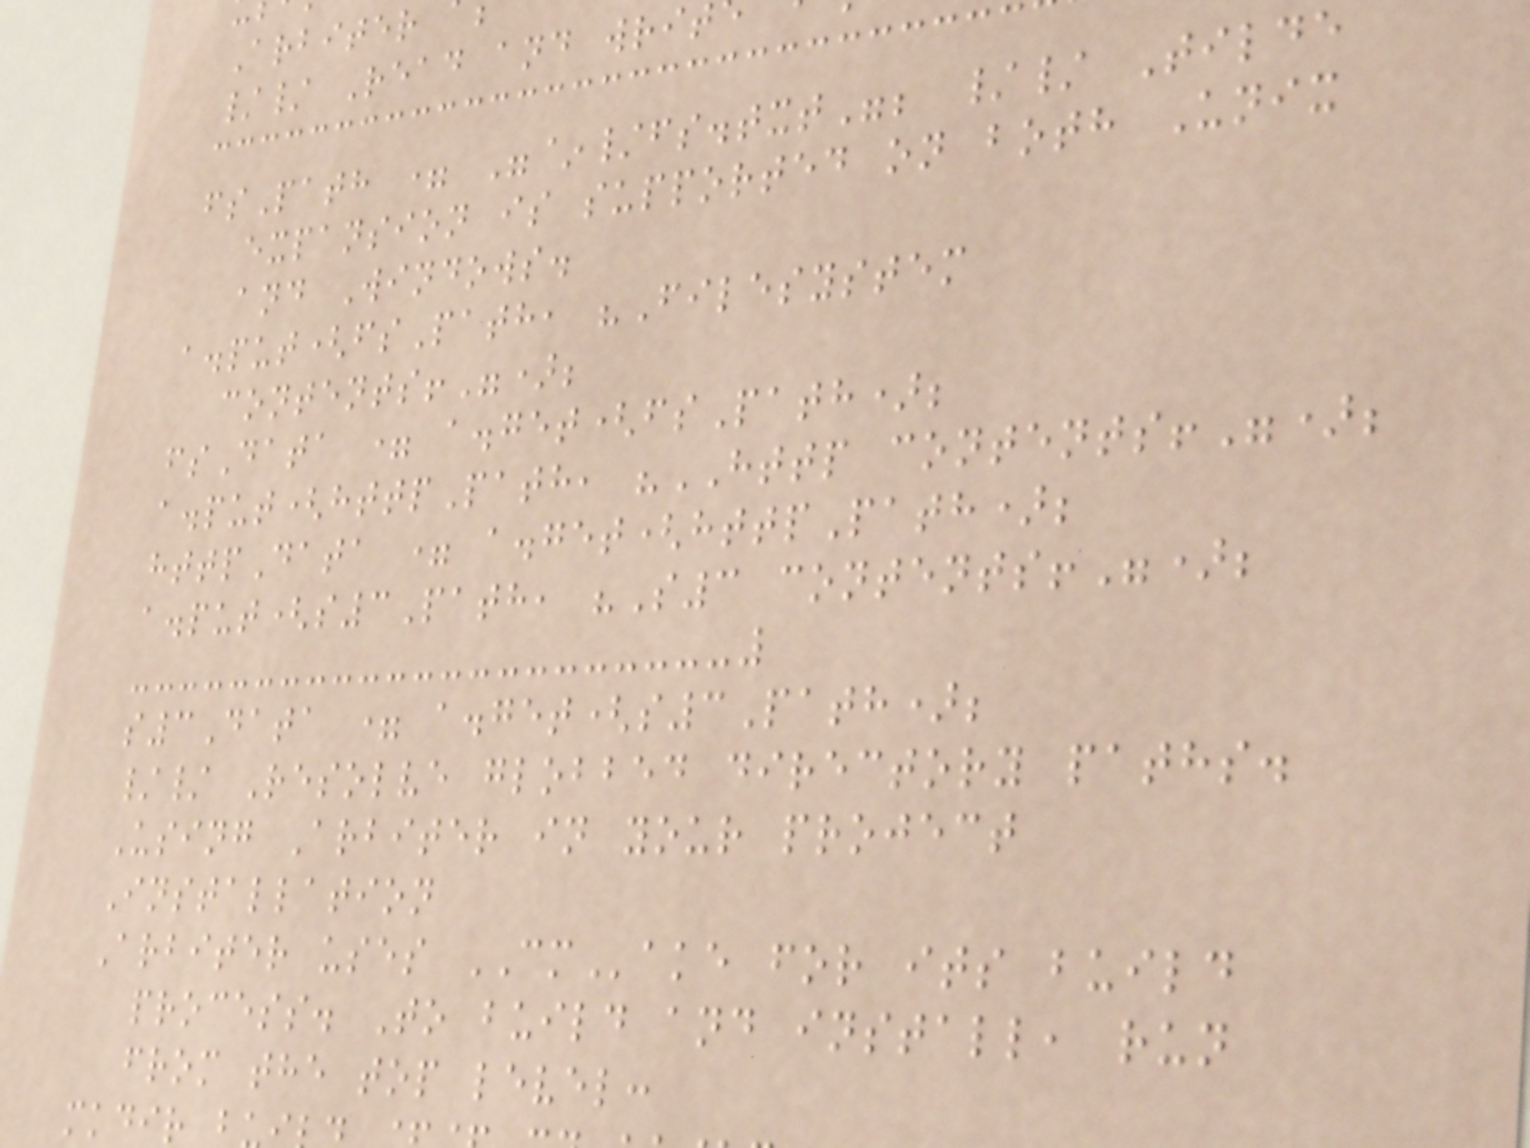Arbiter
// Read and writ
fsPath = "~/fs.txt"; // Tilde
expansion is supported on both Unix
and Windows.
a.put(fsPath, "Filesystem
contents!");
fsData = a.get(fsPath);
a.put(httpPath, "HTTP contents!");
httpData = a.get(httpPath);
a.put(s3Path, "S3 contents!");
s3Data = a.get(s3Path);
// Resolve globbed directory paths.
Using Arbiter in your project
Installation
Arbiter uses CMake for its build
process. To build and install, run
from the top level:
mkdir b
